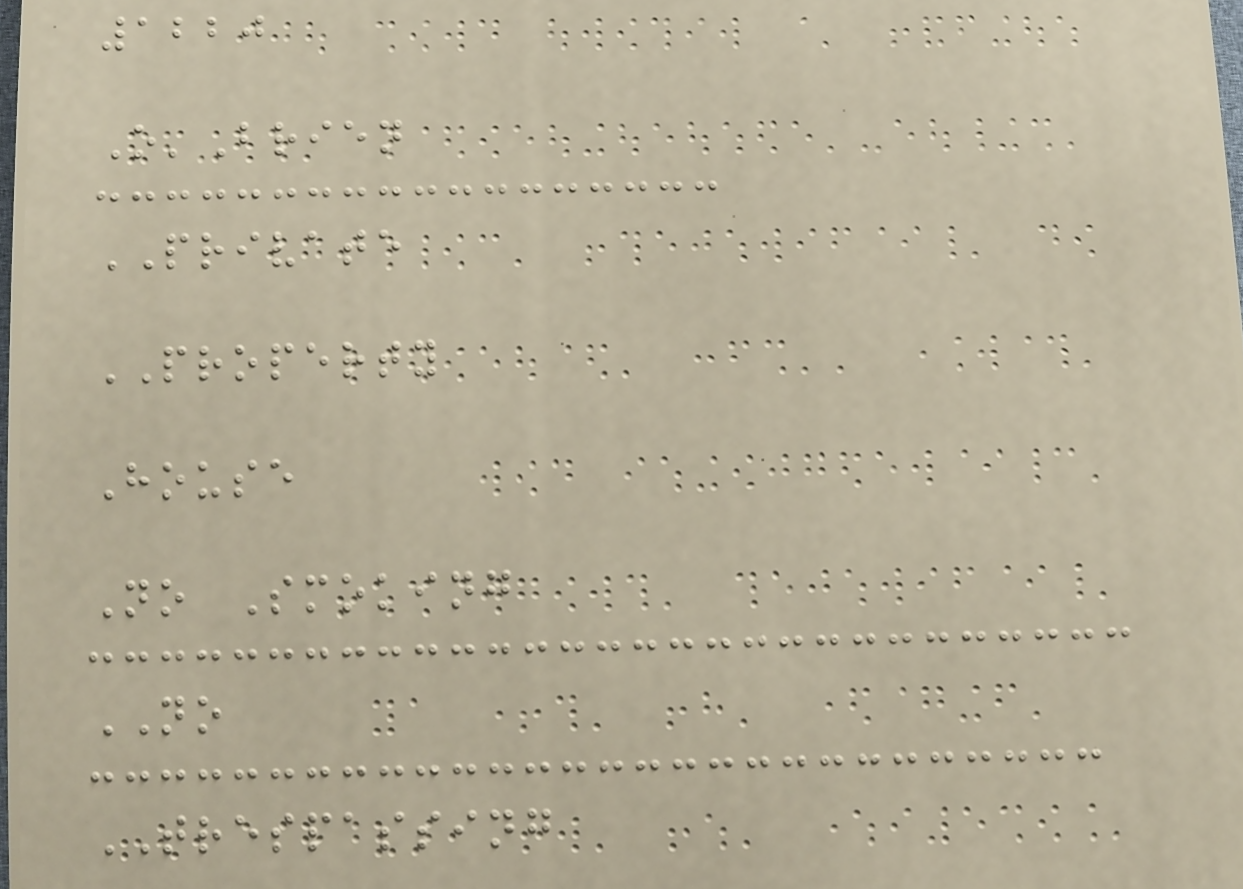1220
O'Brien
PRIVATE
PROPERTY
House
No Smoking
NO
TRESPASSING
